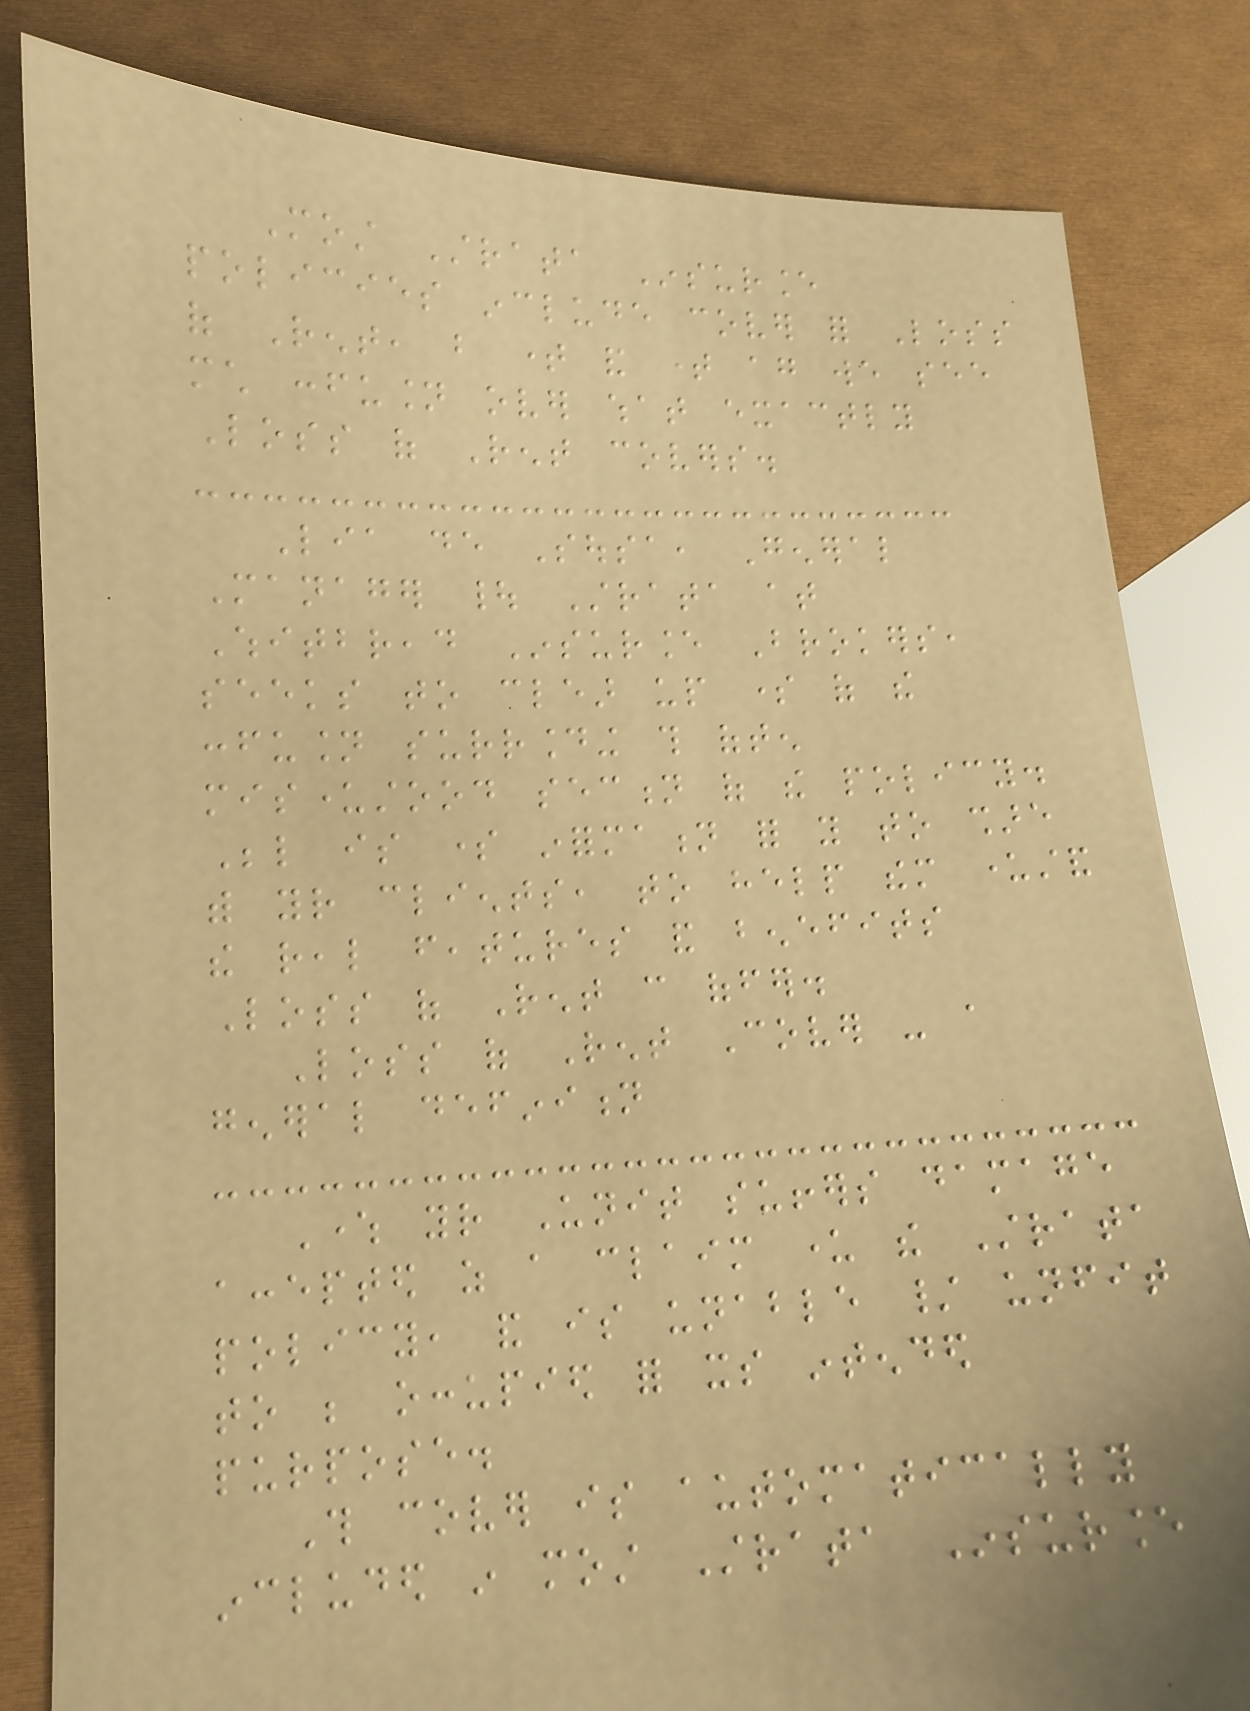Most Strata Insurance
policies include cover for Loss
of Rent, but time and time again we see
much confusion over what exactly
Loss of Rent covers.
Lia de Sousa, General
Manager | Strata at
Whitbread Insurance Brokers,
seeks to clear up some of the
confusion surrounding this often
misunderstood section of the policy.
Below is some information for you to share
with your clients, to help them understand
the real features and benefits
Loss of Rent can offer.
Loss of Rent Cover - a
general definition
Where your Unit suffers damage
accepted as a claim under the Strata
policy, and is unable / unfit
to be occupied for its intended
purpose.
This cover is automatically
included in most Strata Insurance
